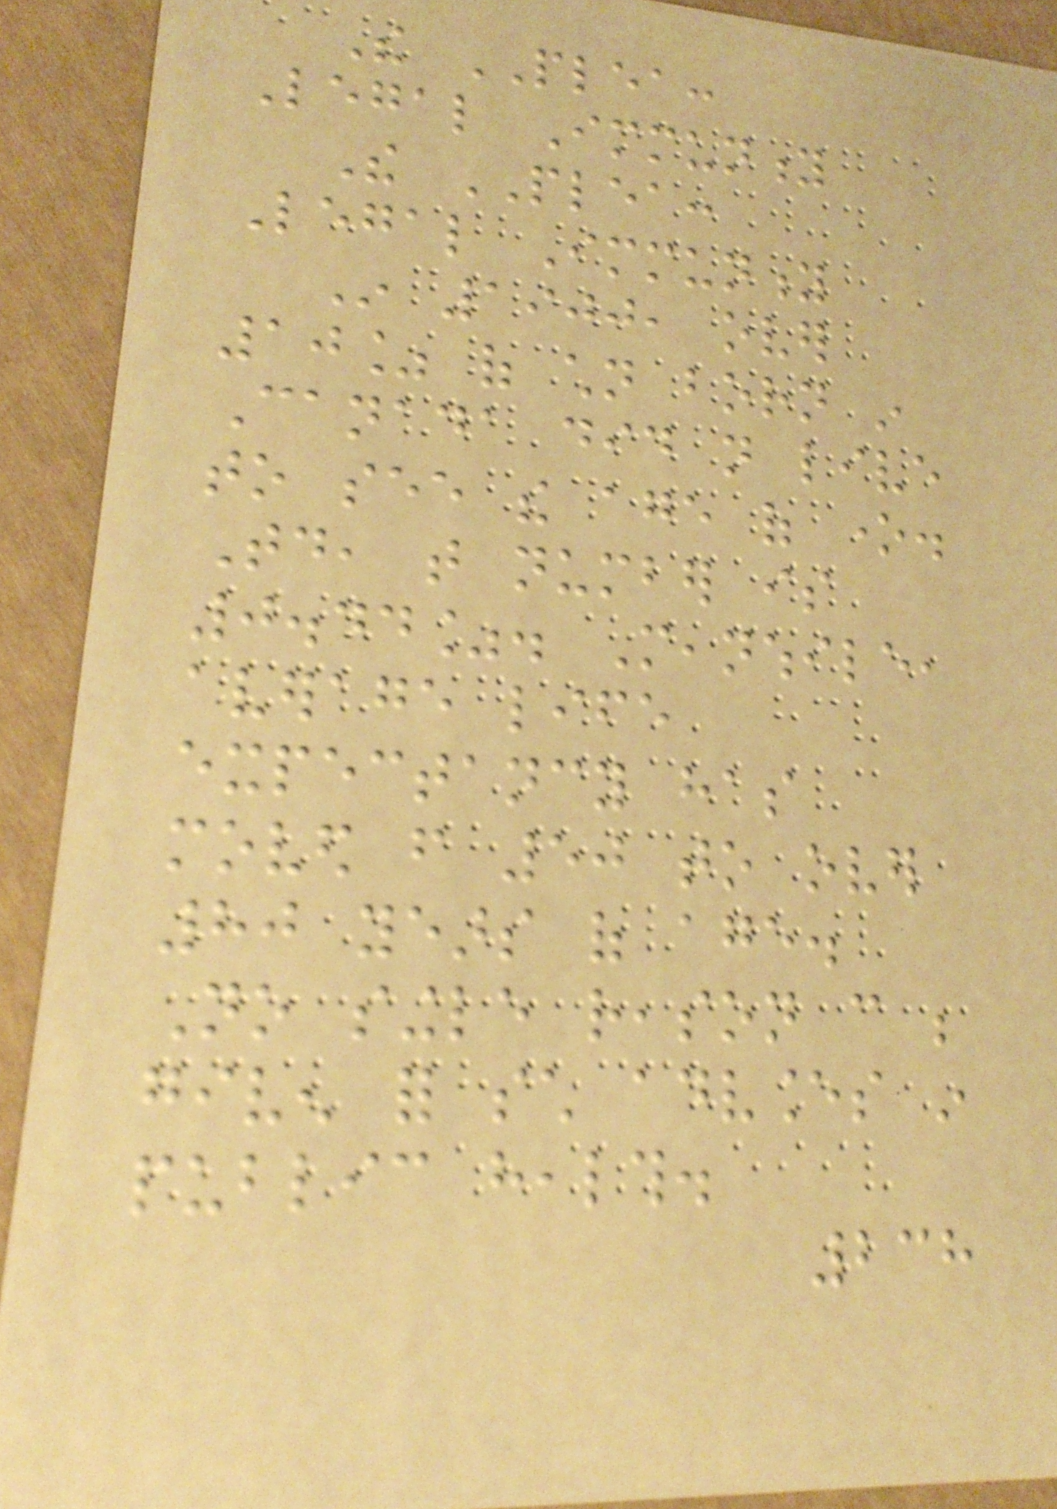The PLEA:
Legal Immunity
The PLEA:
Legal Immunity
In 1900, over
10% of children born in
Canada did not live
to see the age of one.
Today, that number is
0.44%. Meanwhile,
average life
expectancy has
moved from 50 to over
80 years of age.
No single reason can be
given for such advances in
public health.
238
